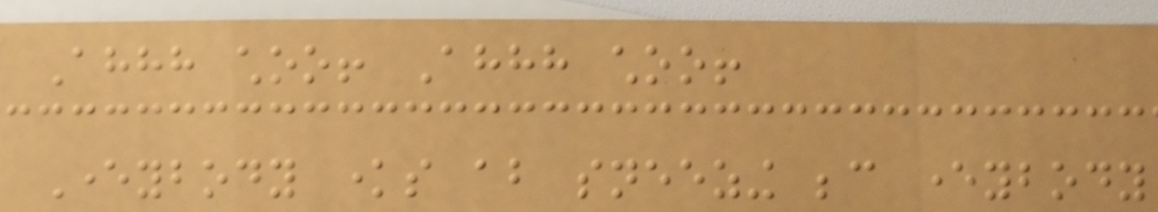Ahhh choo! Ahhh choo!
Everybody knows about sneezing because everybody
